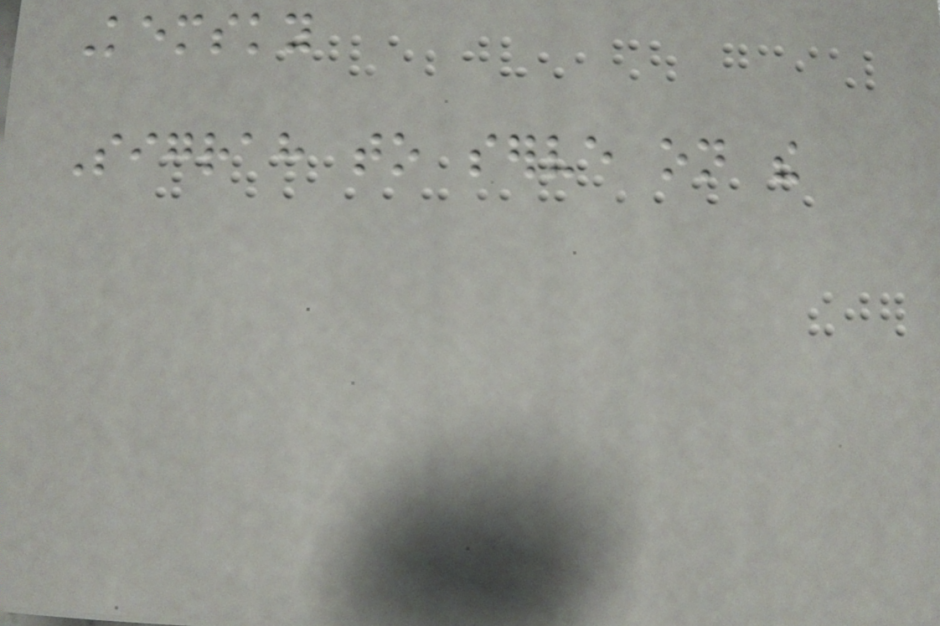Kemsky
Sigrah to serve on the
